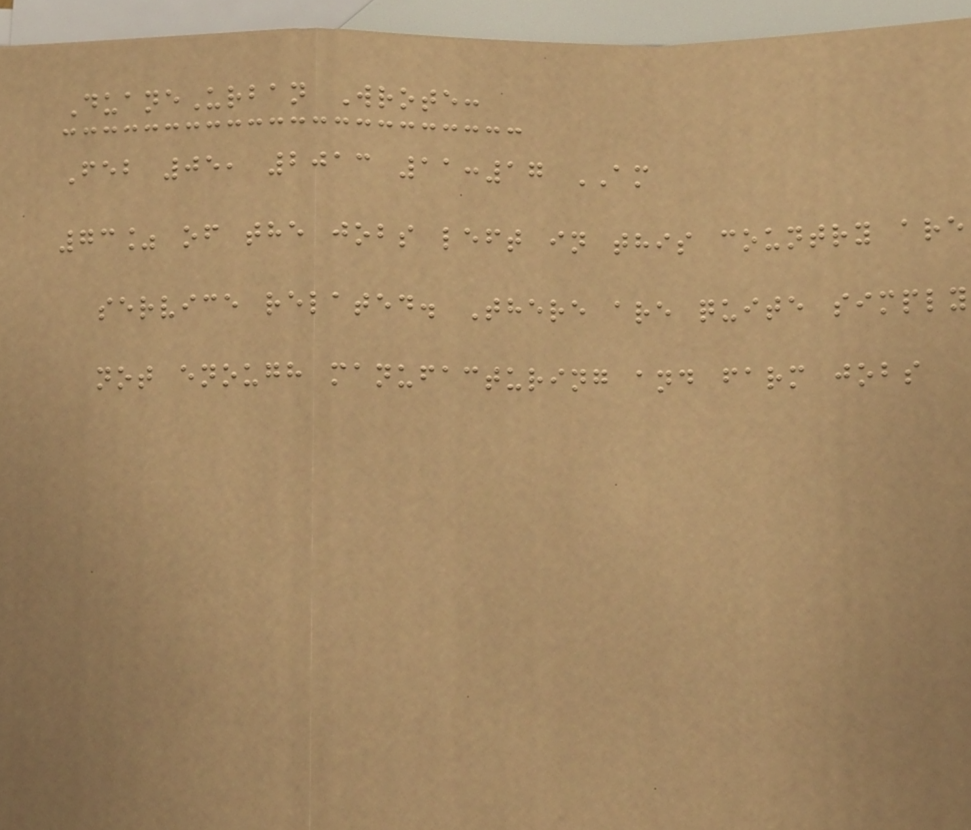DuaneUrban Wrote:
Feb 05, 2013 11:17 AM
73% of the jobs left in this country are
service related. There are quite simply
not enough manufacturing and farm jobs
